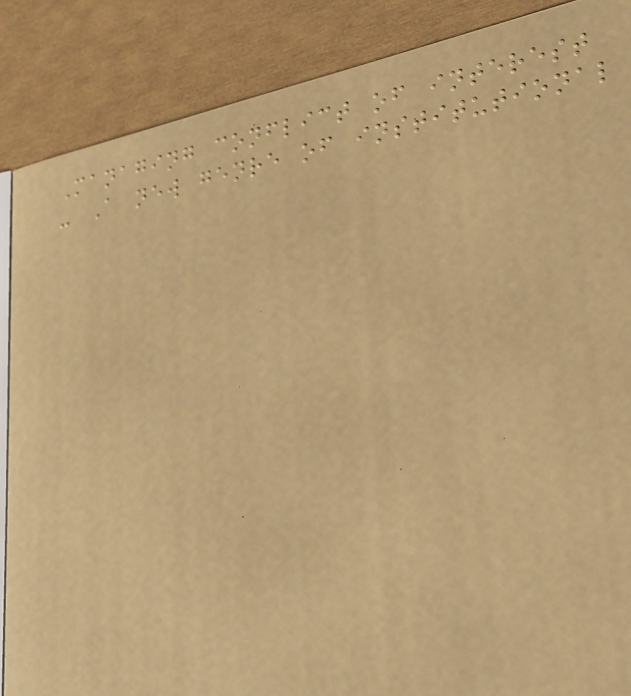Managing conflict of interest
- A new genre of institutional
